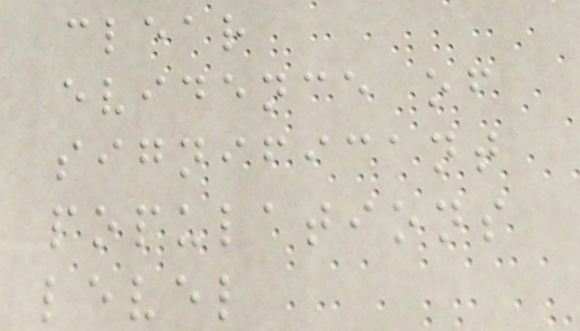clear
evidence of
significant
populations
level
